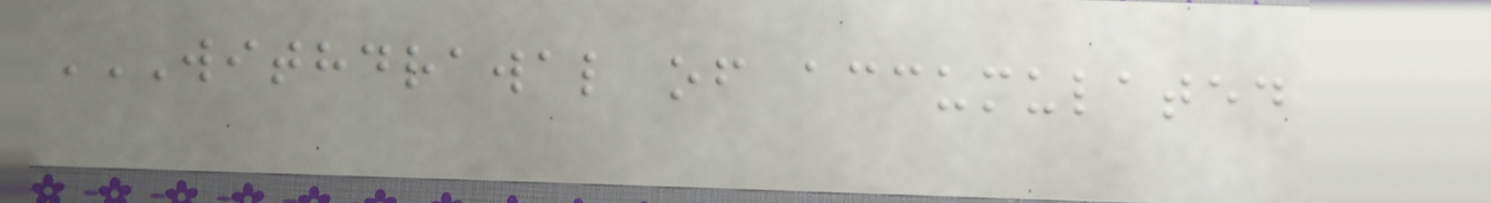WITHDRAWAL OF ACCUMULATED
